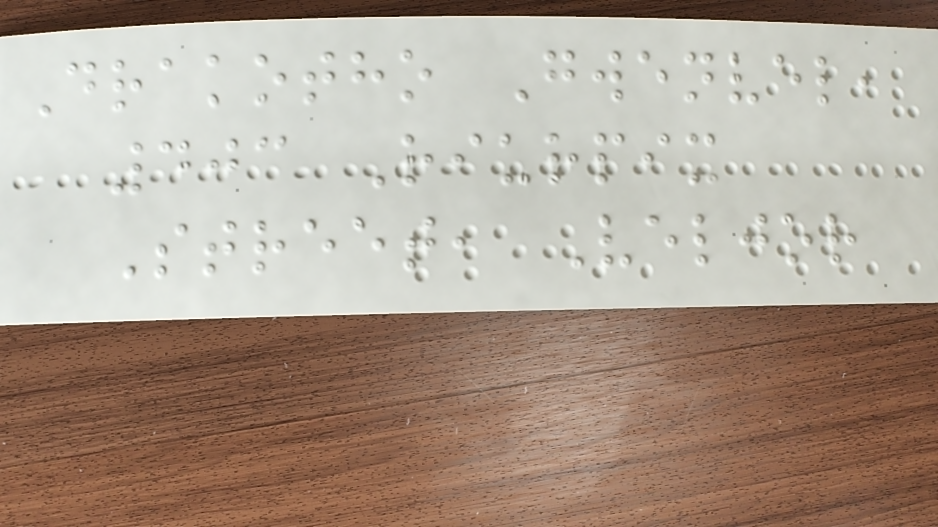Drakotho Gwenvel,
403 Riurpix
Street, Veljor
